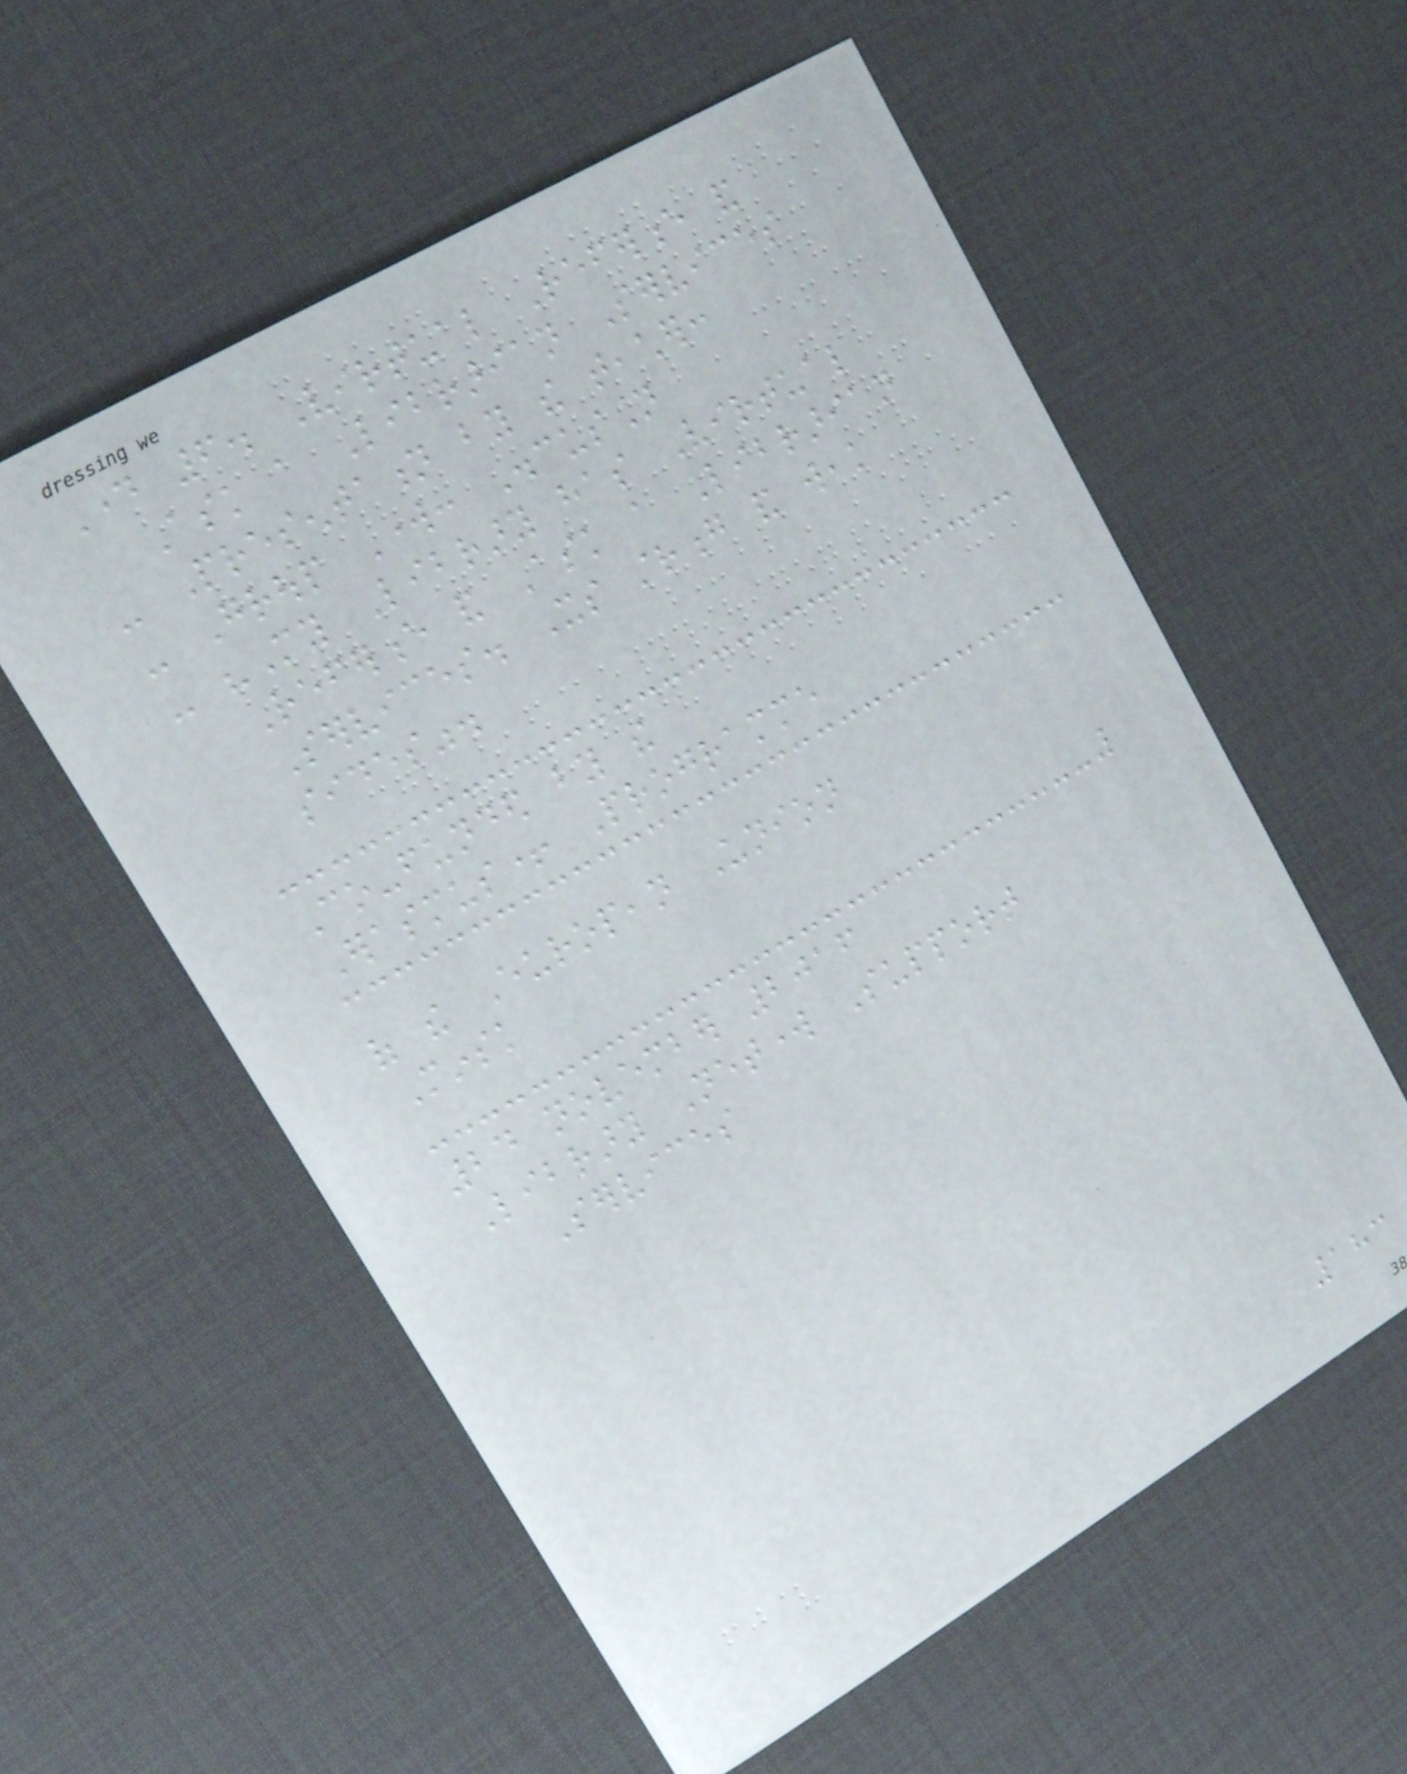Day 6. Virtual Reference and
Ask a Librarian Services
- Presentation by the teacher:
- Group Work: Discussion
- "My Library has Virtual
Reference and Ask a Librarian
Services. Its strong and weak
sides".
Co-funded by the
Erasmus+ Programme
of the European Union
Minsk
24 november 2016
Library Network Support
Services
183
